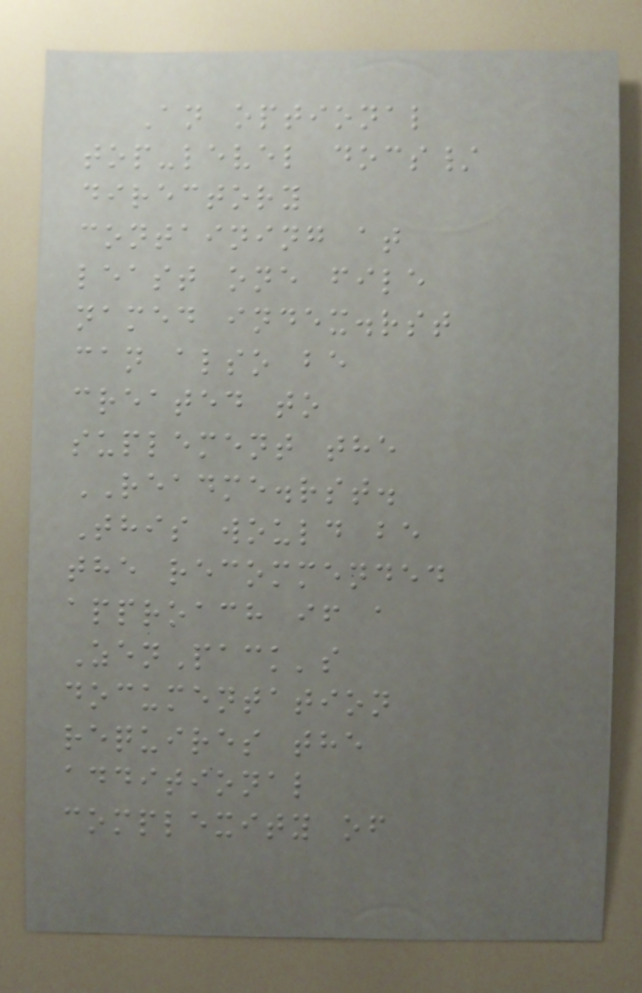An optional
top-level docs/
directory
containing at
least one file
named index.rst
can also be
created to
suplement the
README.rst.
This would be
the recommended
approach if a
ZenPack's
documentation
requires the
additional
complexity of
